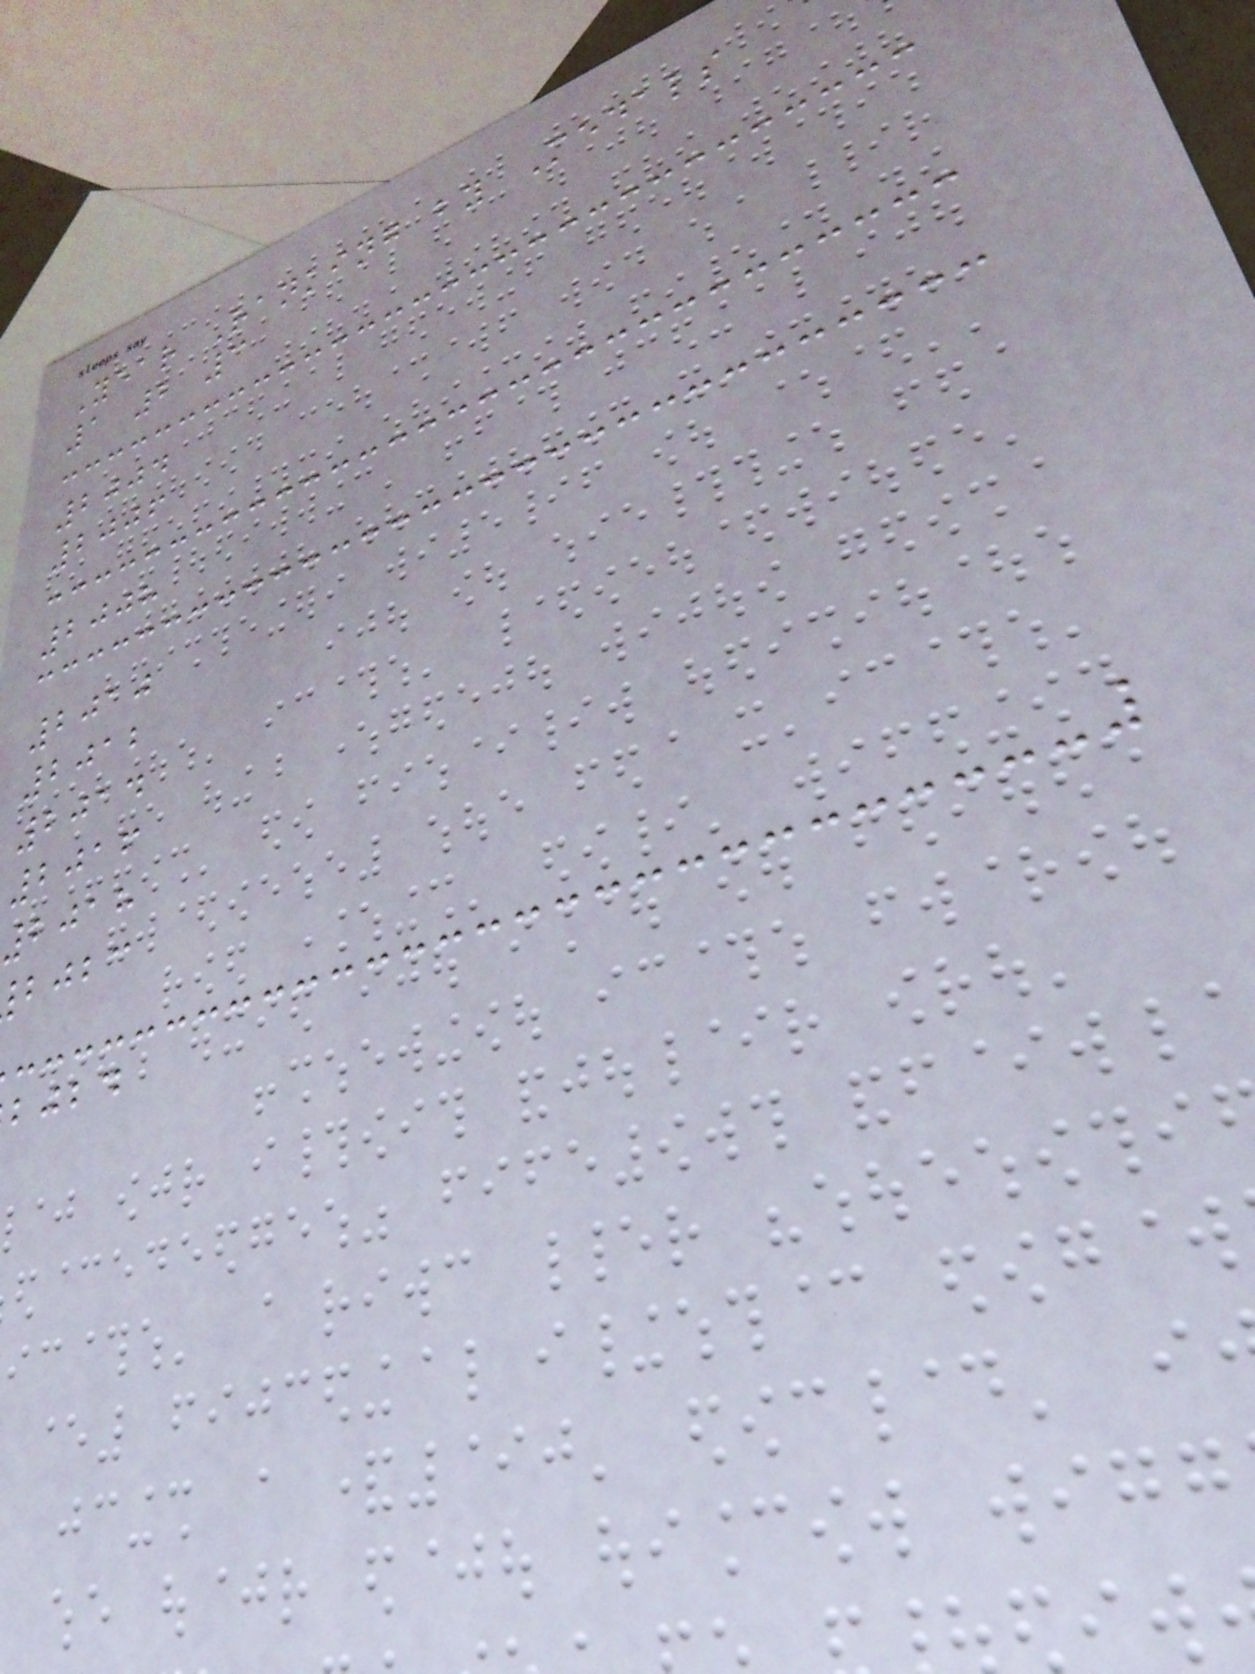Year Ranking by Medals
1 2 3
2004
2006
2008
2010
2012
2014
2016
2018
bjbc
bjbd
